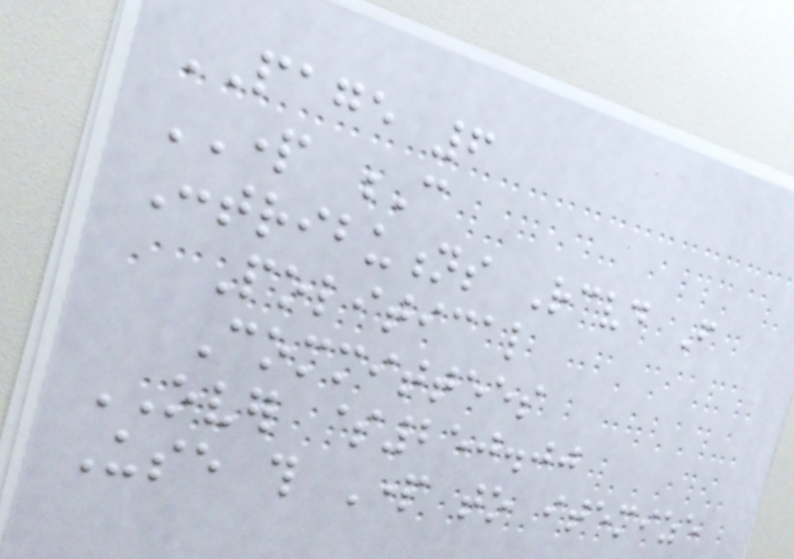PAGE 6
PART C
Contributions Received From
Political
Committees
OVER $250.00
Use this Part to itemize
